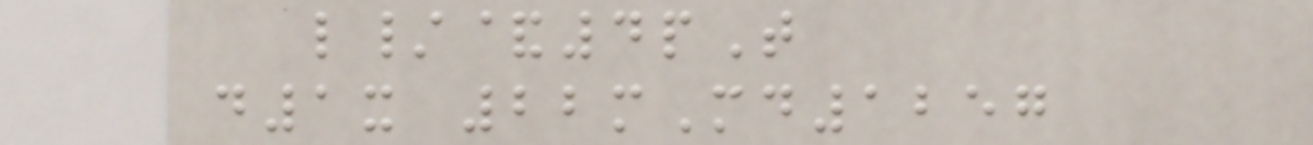l/&4pT
d1x 22mMd1257
